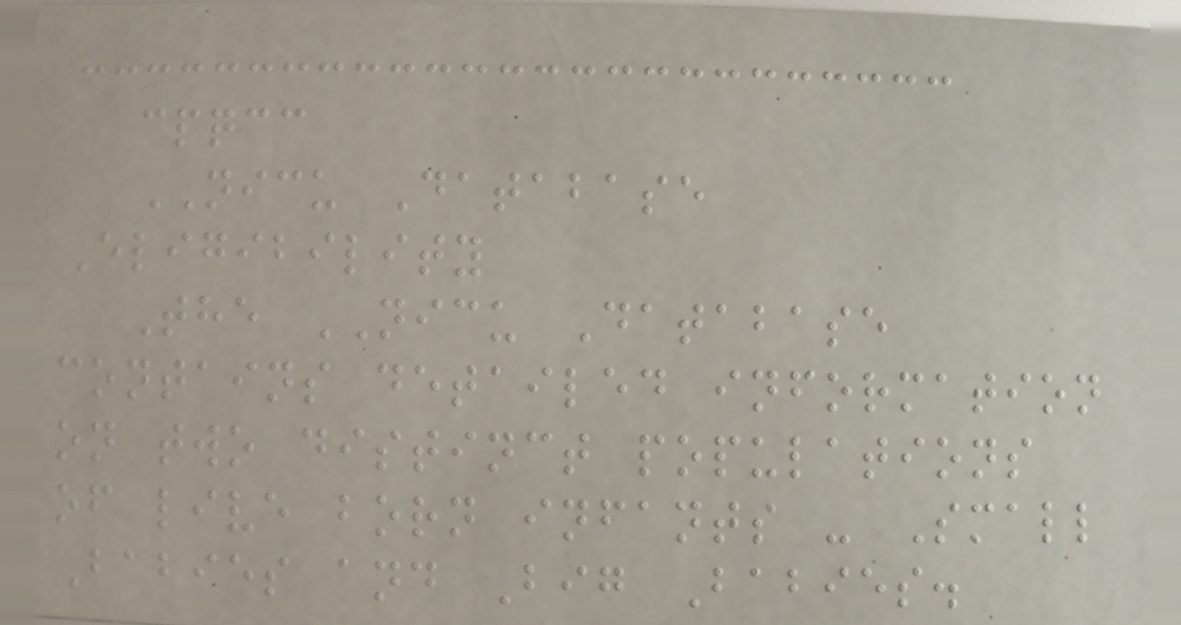cpqcc
NICU Database
Eligibility
The NICU Database
contains detailed information
on two distinct populations
of live born infants - Small
Babies and Big Babies.
